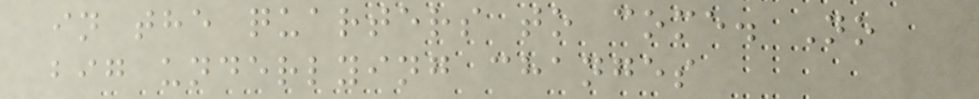in the quarters to come. No
big underlying changes
